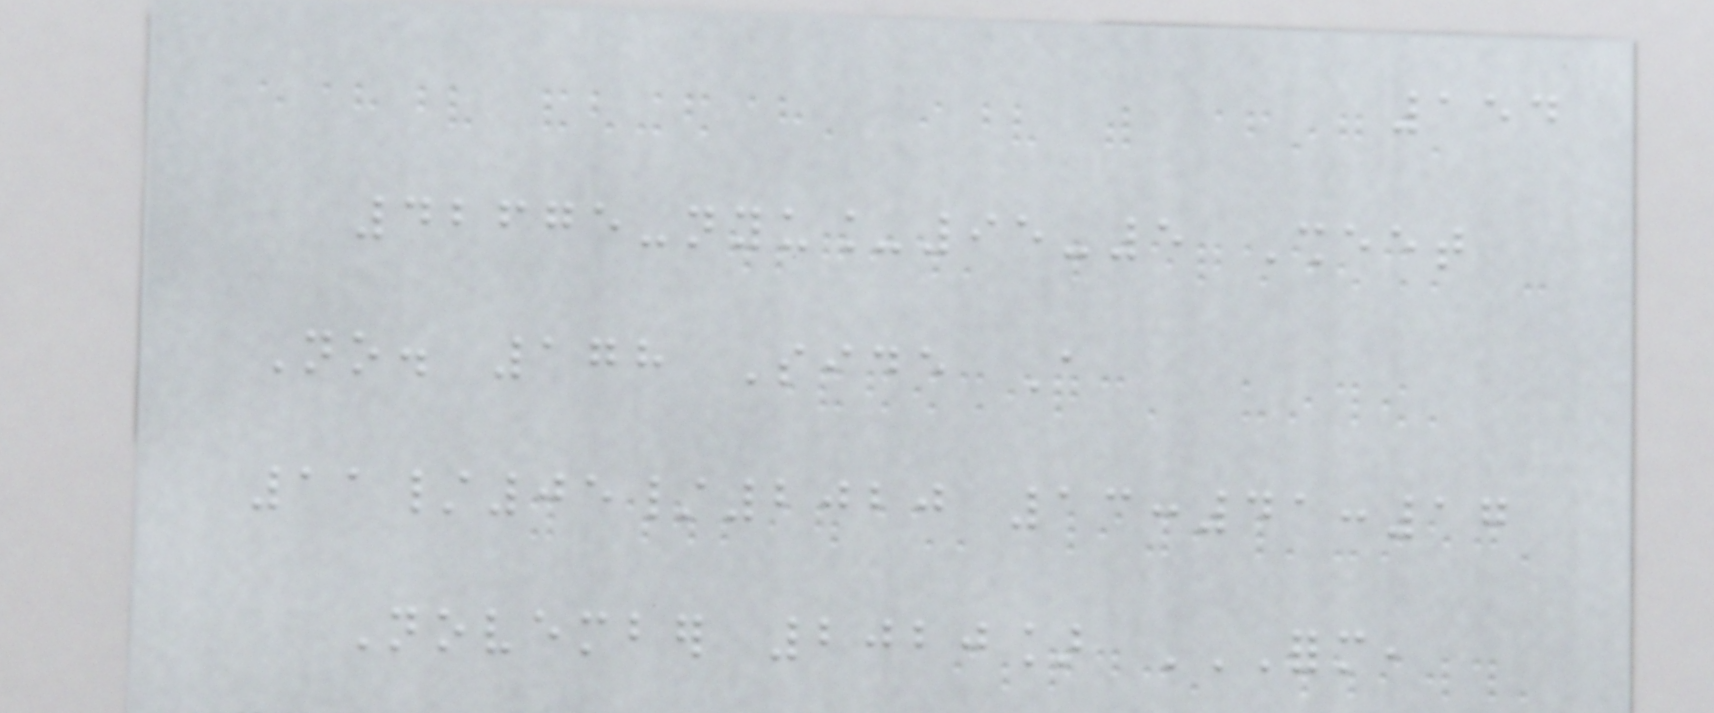154
42675-nyu_95-5 Sheet
No. 178 Side A
11/05/2020 13:41:17
November 2020] FORM,
